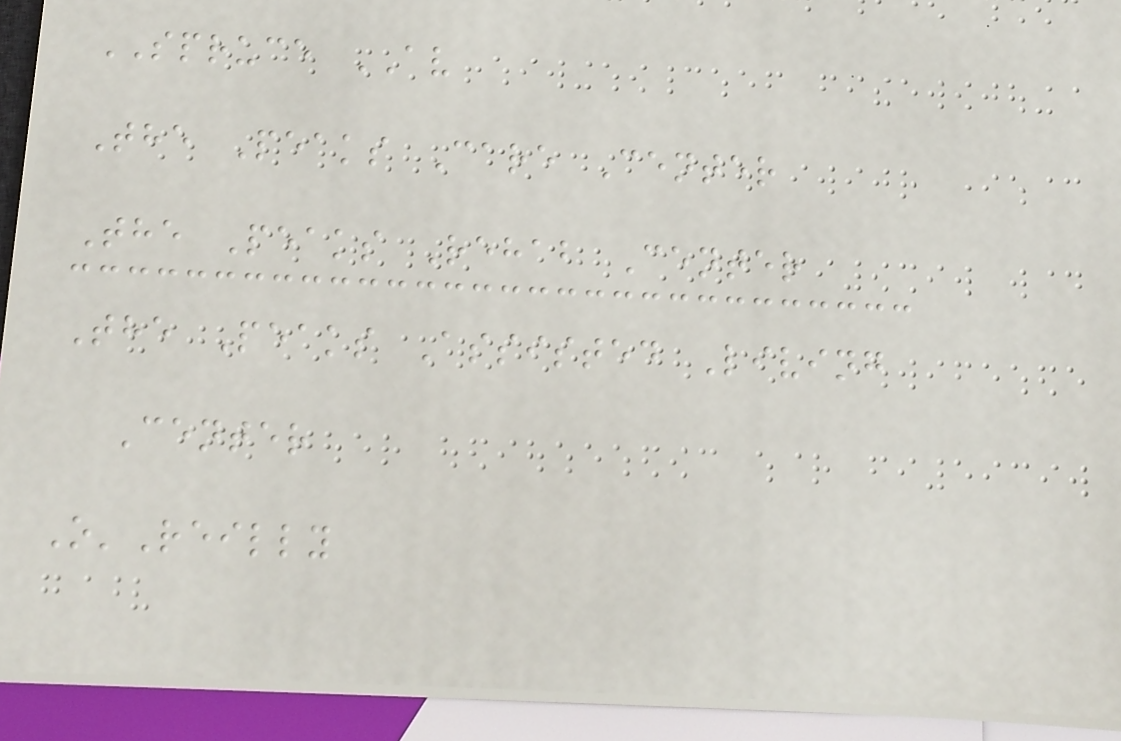SPRUCE AV
The Peaks Care Center
The Peaks Rehab Center
The Peaks Assisted Living
Center
O'Reilly
